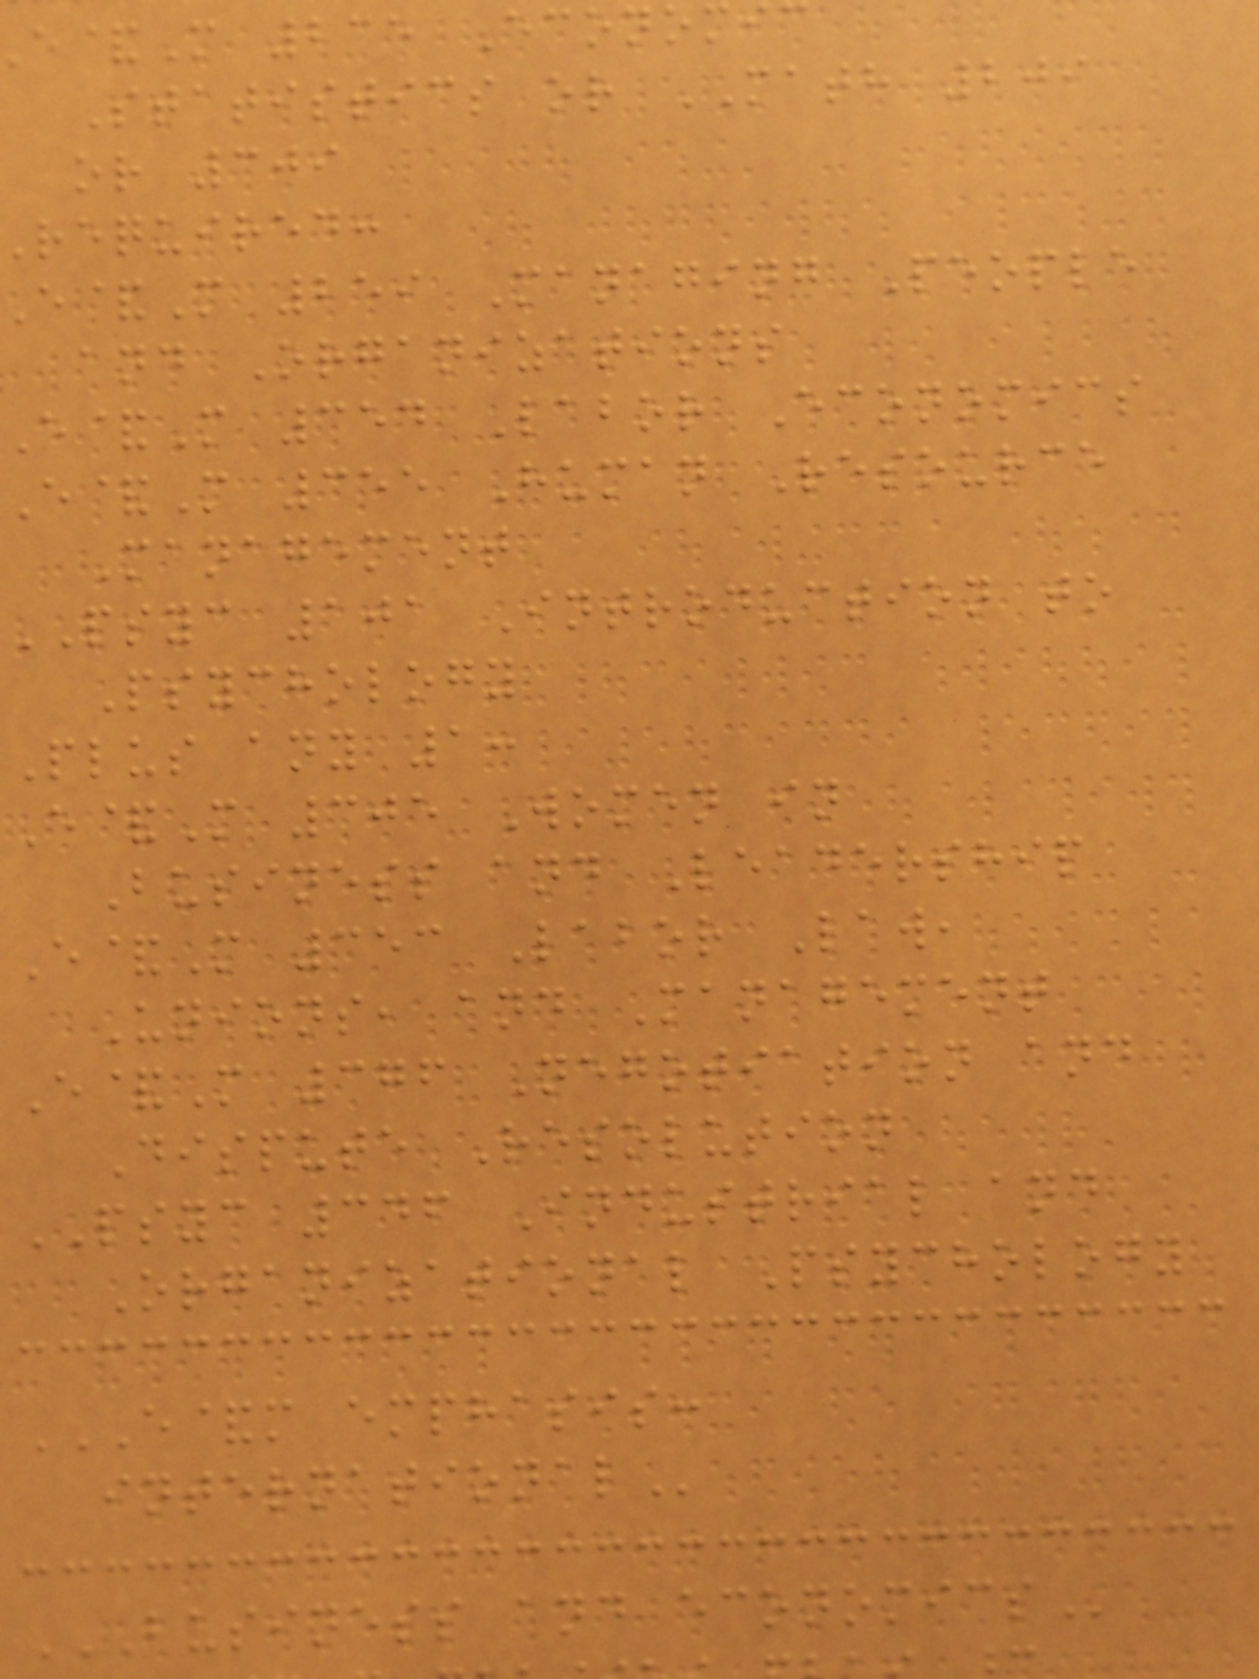&M 235 Economi
Statistics or MATH 209
or 309
required:
&M 259 Managing People
and Organizations
E&M 354 Labor Economics
E&M 355 Human Resource
Management
PSYC 101 Introduction to
Psychology
Plus any 1:
E&M 305 Women in
Business and Leadership
E&M 353 Labor Law,
Unions, and Management
E&M 376 Negotiation and
Dispute Resolution
PSYC 346 Industrial and
Organizational Psychology
E&M EMPHASIS:
BUSINESS AND ECONOMICS
